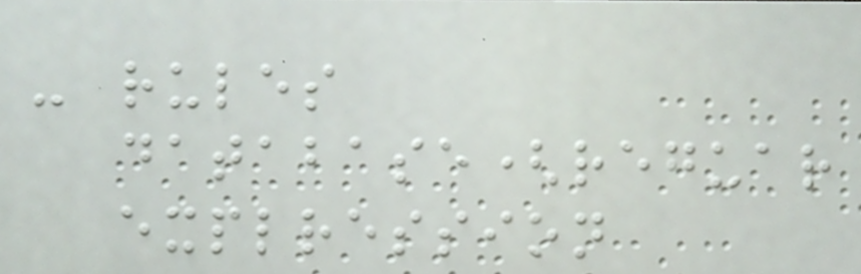- rules
database(reguar
explression
